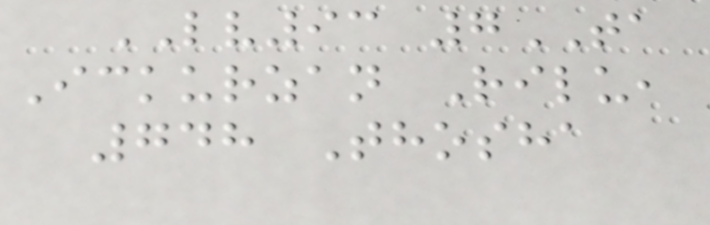LV93 7TA
Ickurzan Rilu,
748 Thosha
